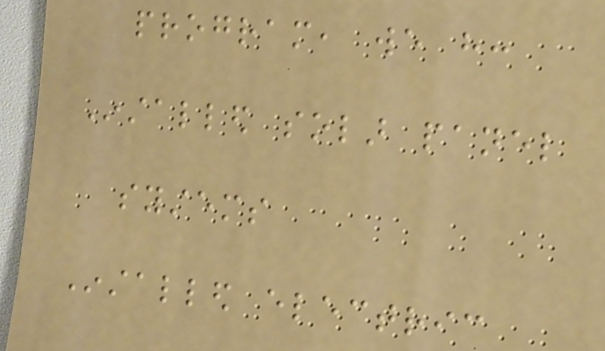program, we have:
Installed solar panel
systems
Installed electric
